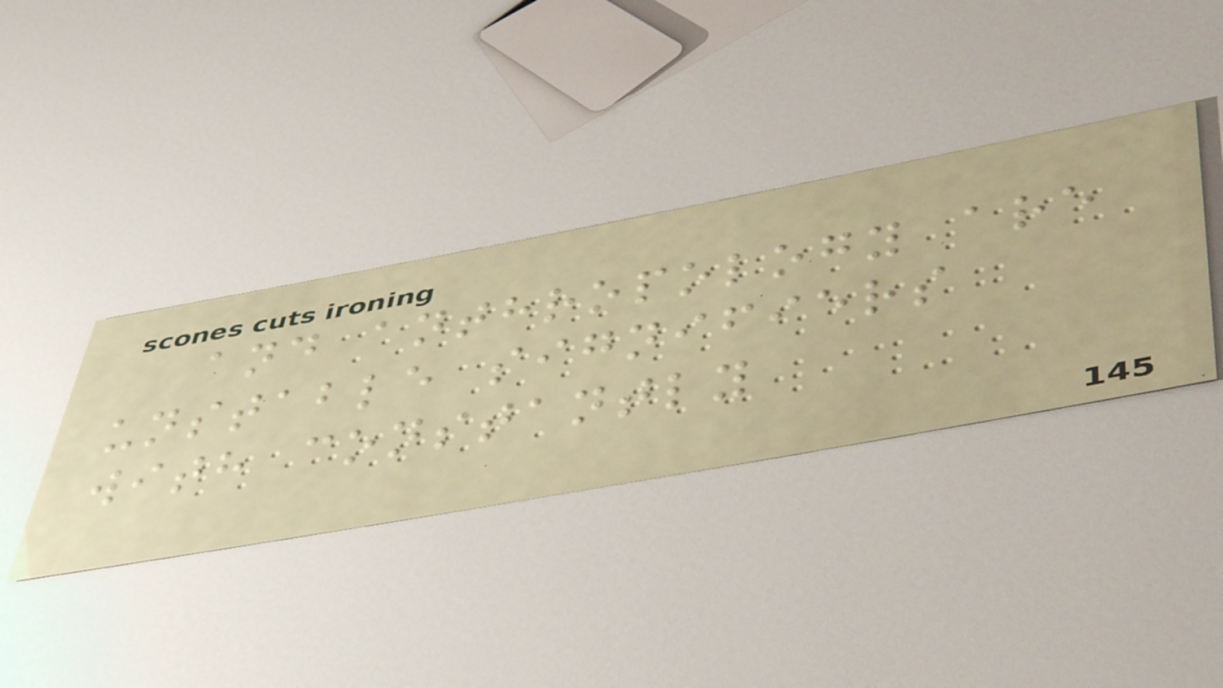and anthropology are
unstable signifiers
with constantly
